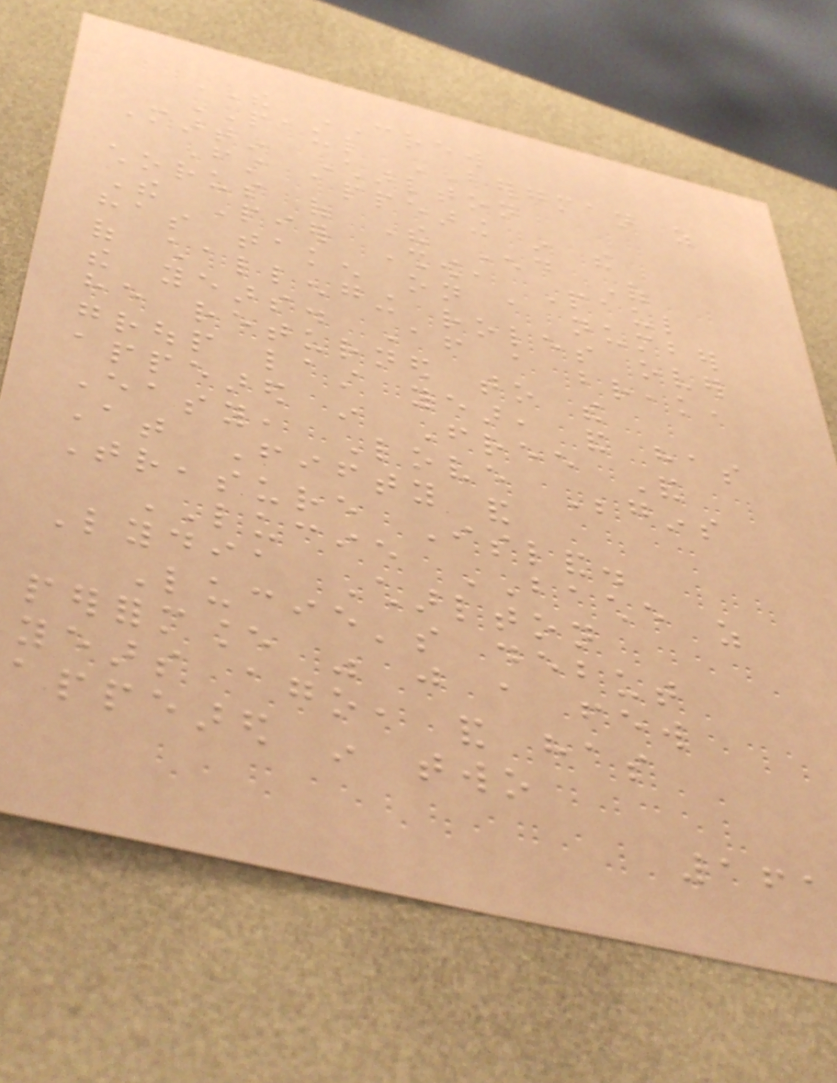THE CREW
PAUL BERGMAN as
Martin Charlton
First appearing in the
chorus of The End Of
The Pier Show, Paul
has taken on a number
of challenging roles over
the years. After a break,
he returned to the
group last year, and has
appeared in Free And
Easy, Love Begins
At Fifty and
Treasure Island.
LUCIE BACHE as
Lydia Charlton
Lucie's debut
performance was just a few
years ago, and has
appeared in two
161
